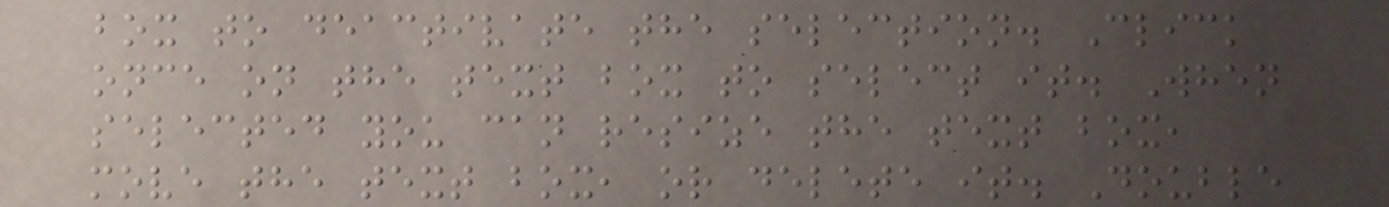box to deactivate the selection. Click
once on the text box to select it. When
selected you can resize the text box,
move the text box, or delete it. Double
